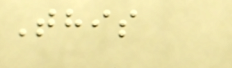This
